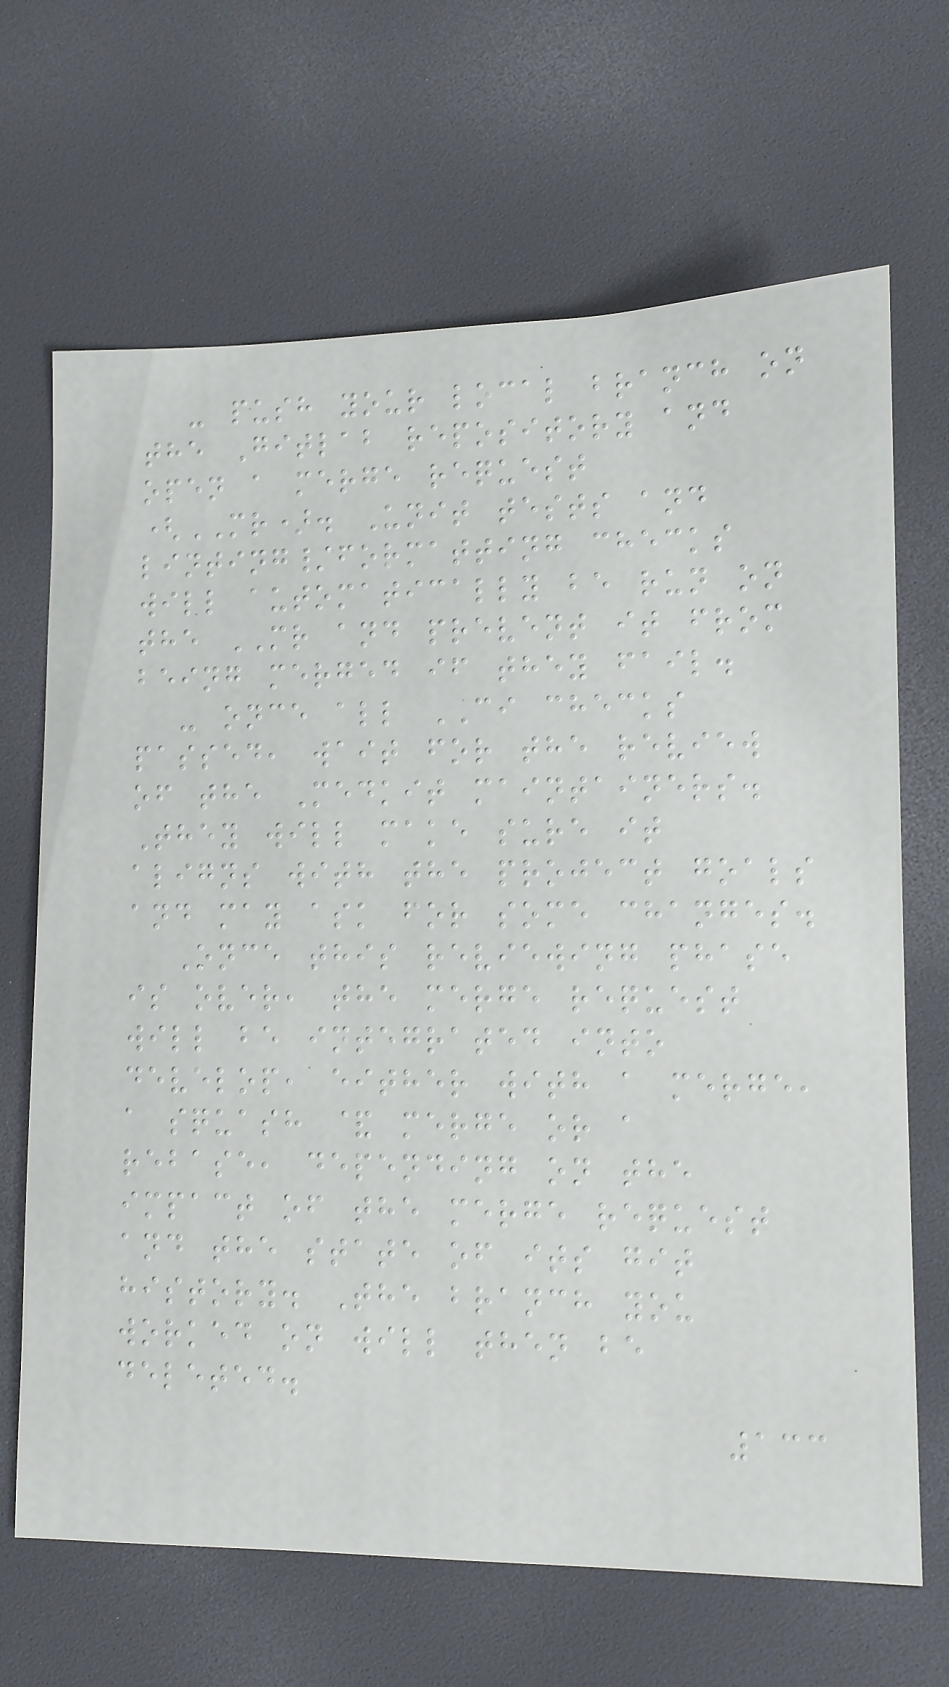- push your local branch on
the Gitlab repository and
open a merge request
(MR). Unit tests and
linting/formatting checks
will automatically be run on
the MR and prevent it from
being merged if they fail.
- once all CI checks
passed, wait for the review
of the Medkit maintainers.
They will make sure it
aligns with the project goals
and may ask for some changes.
Once this reviewing phase
is over, the merge request
will be integrated into
develop, either with a merge,
a squash & merge or a
rebase, depending on the
impact of the merge request
and the state of its git
history. The branch you
worked on will then be
deleted.
133
